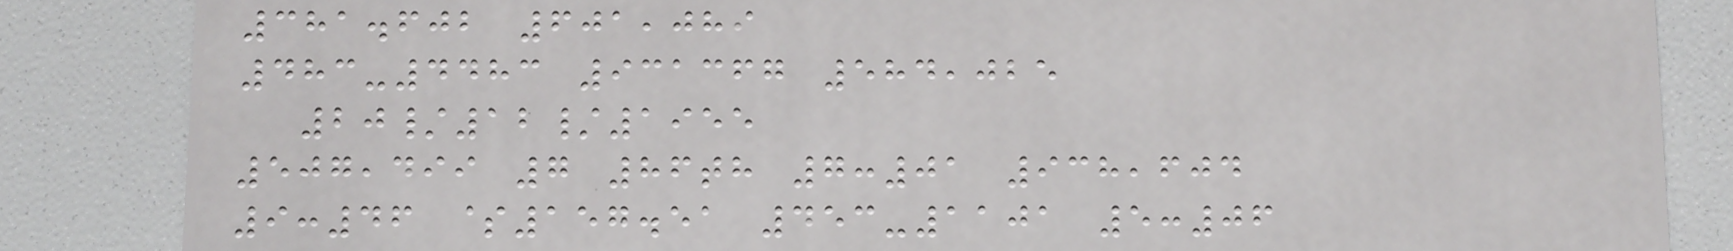381.602 601,089
483-4483 931367 584,025
20/12/1955
507,499 7 86th 7:01 938,604
9:46 $157.51 453-1101 5:06
